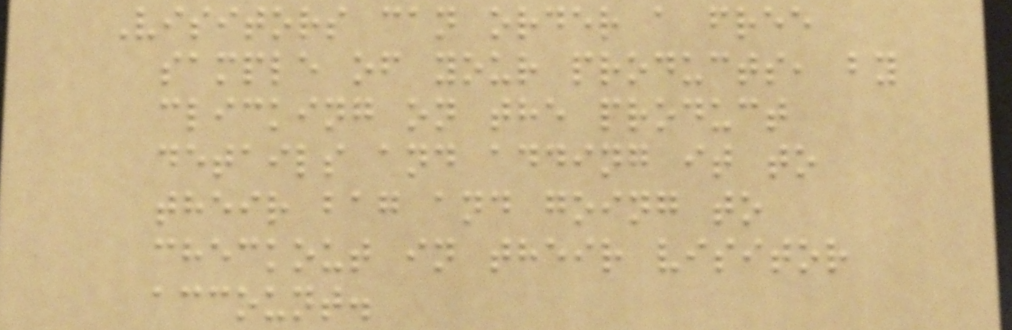Visitors can order a free
sample of your products, by
clicking on the product
details and adding it to
their bag and going to
checkout in their visitor
account.
